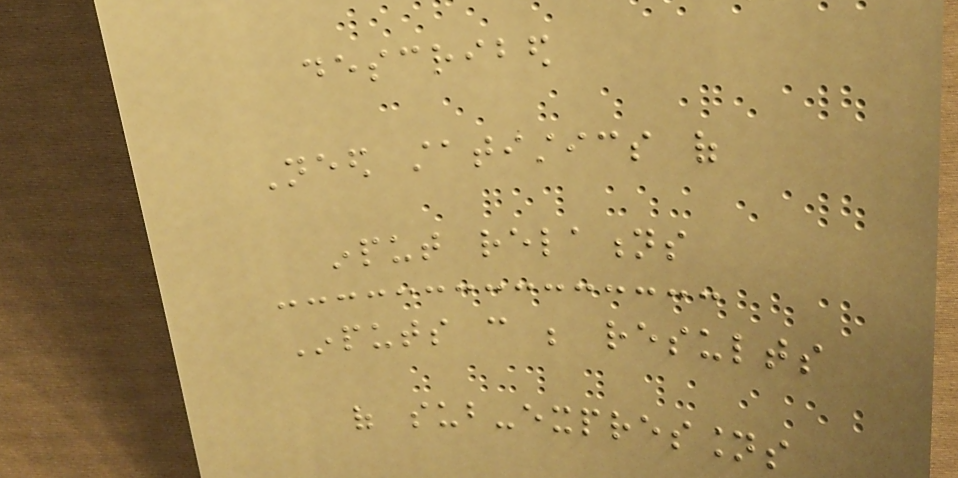described
Need statistics of
input relations
Inputs can be results
of sub-expressions
